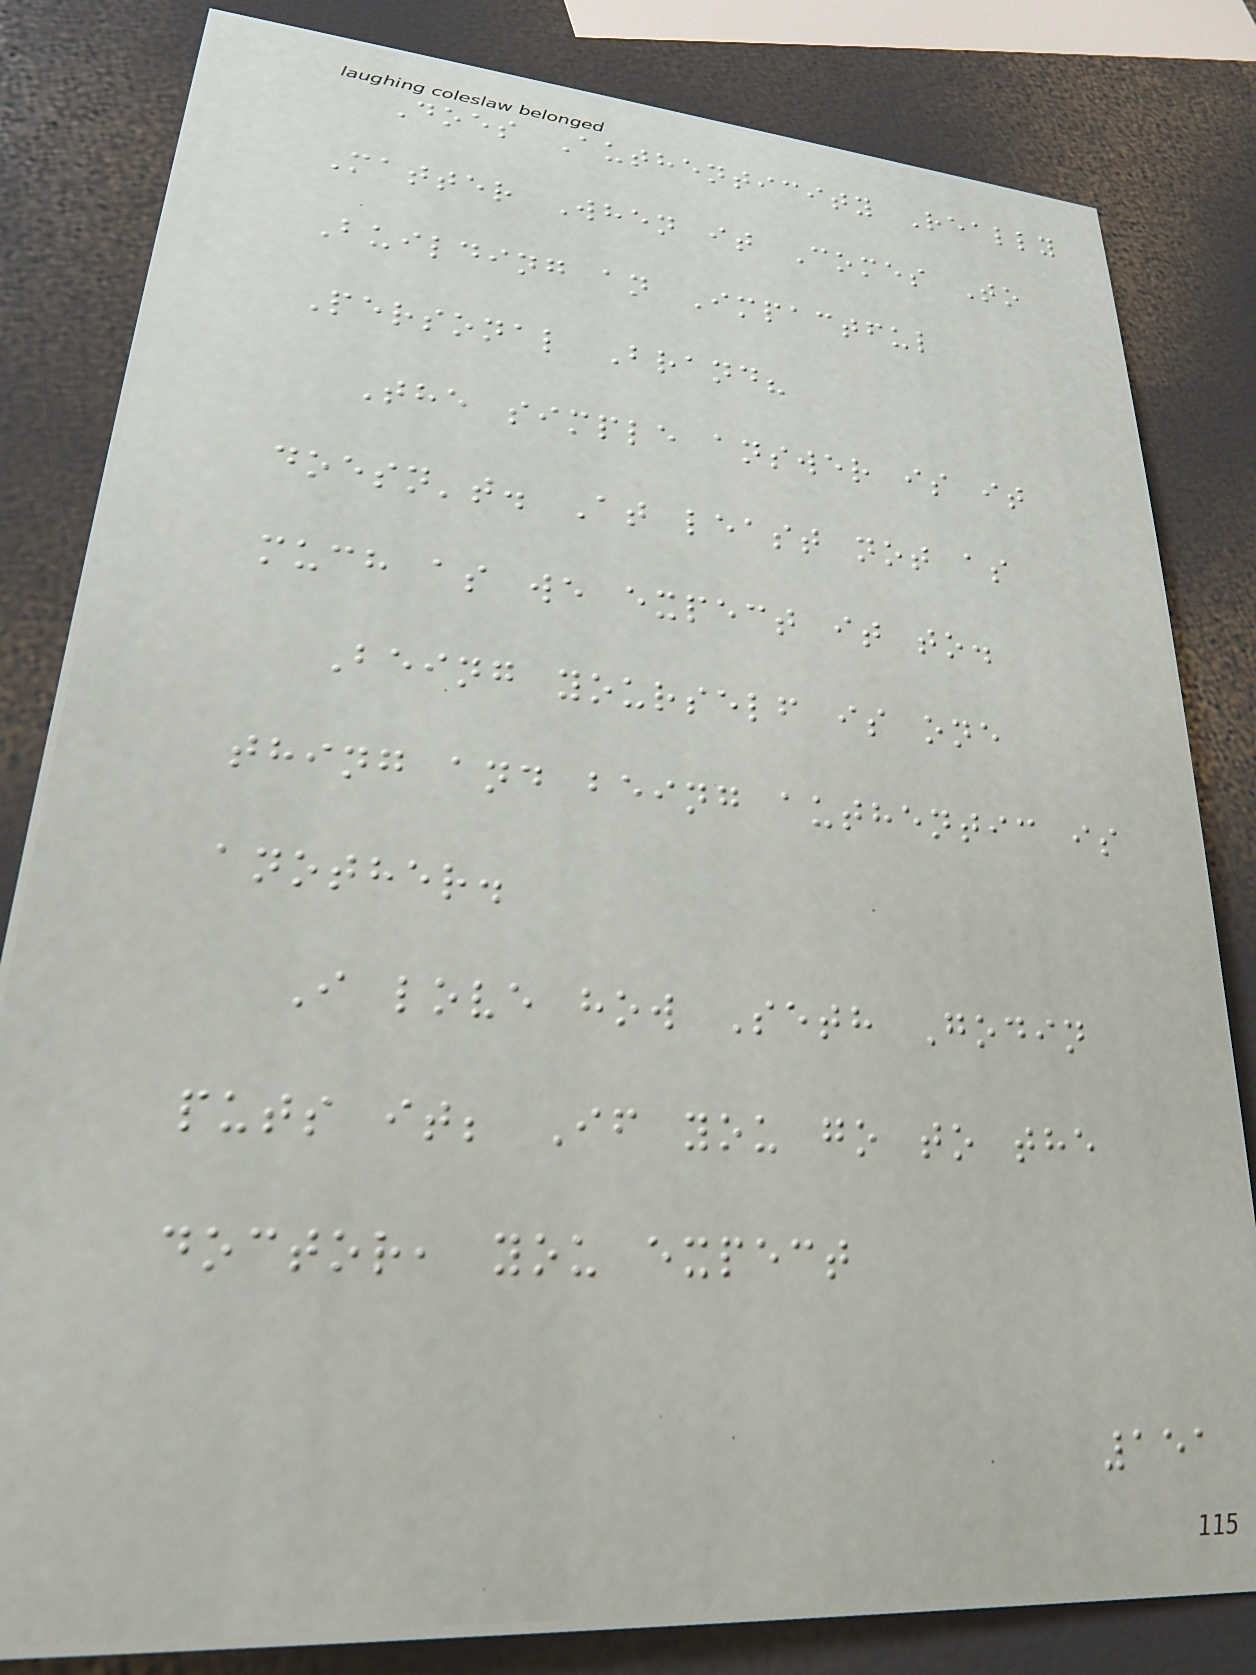Does Authenticity Really
Matter When it Comes To
Building an Impactful
Personal Brand?
The simple answer is it
doesn't. At least not as
much as we expect it to.
Being yourself is one
thing and being authentic is
another.
I love how Seth Godin
puts it; If you go to the
doctor, you expect
151
